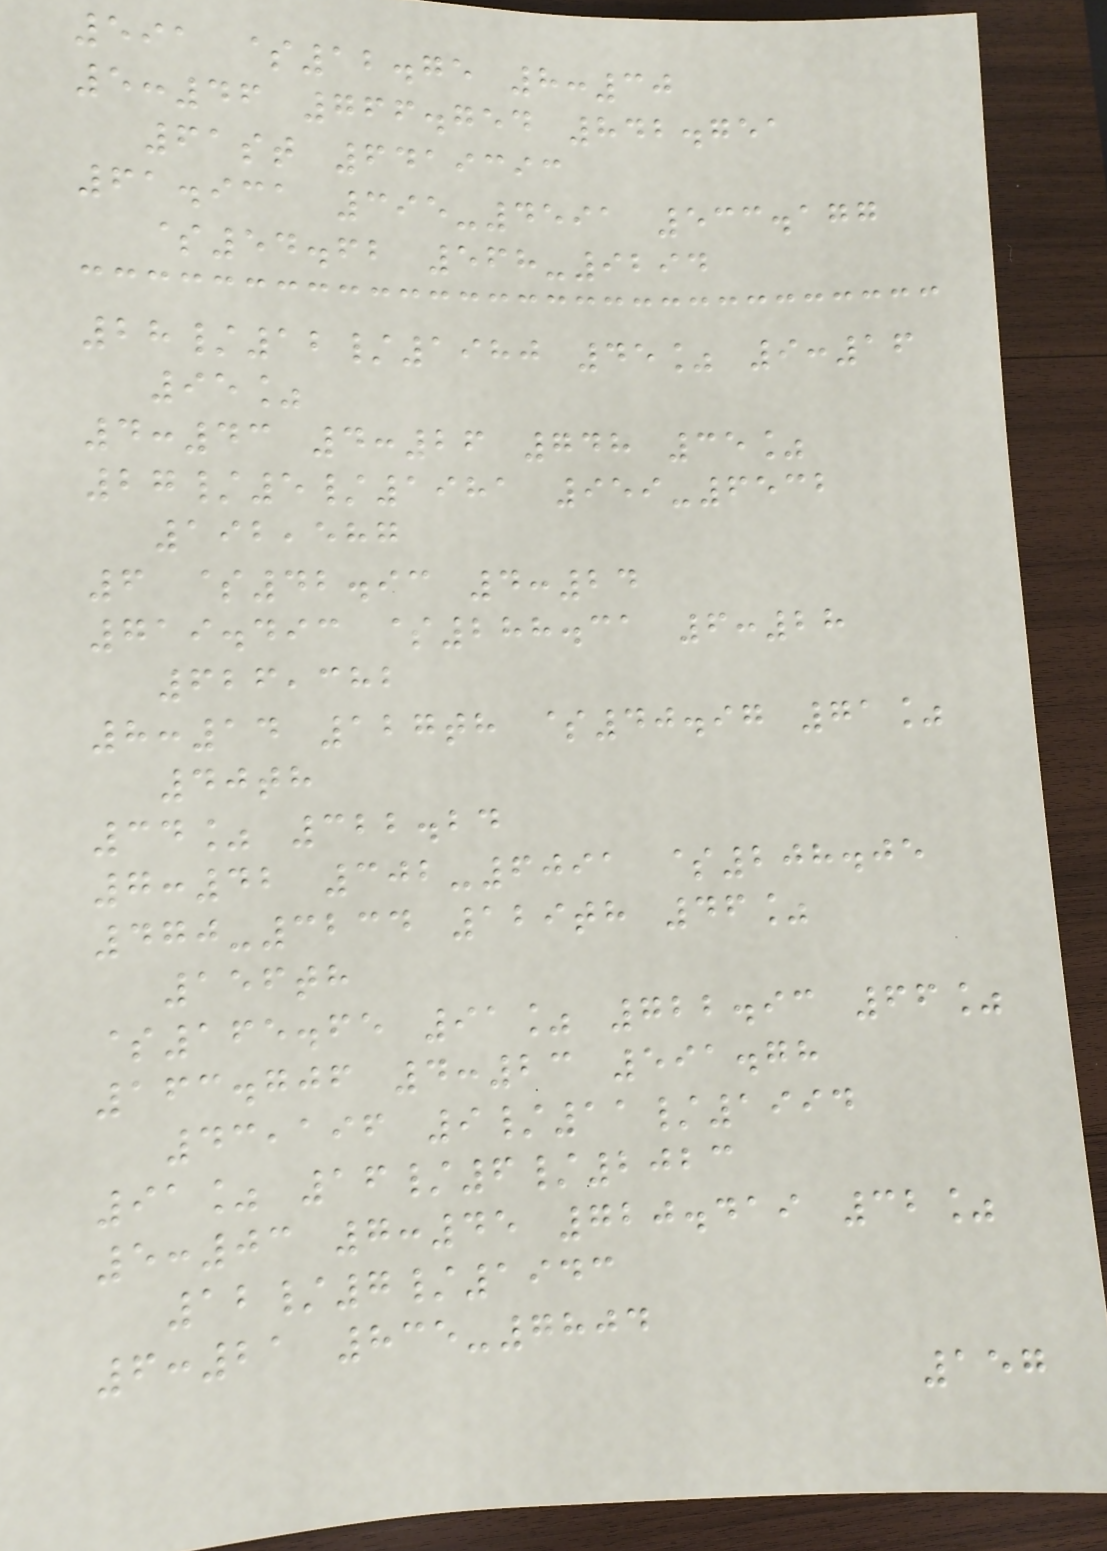591 $12.75 8:30
5:46 766.754 842.751
61st 6419393
61.931 395-4591 533.177
$54.62 568-9294
28/12/1980 45% 9:16
95%
4:43 4:26 748 35%
27/5/1981 959-6532
192,587
6 $42.93 4:24
719.493 $288.31 6:28
626,382
8:14 127th $40.97 71%
40th
34% 322.24
7:42 302-6091 $208.05
470-3234 129th 46%
156th
$165.65 91% 722.93 66%
163.706 4:23 591.78
43,196 9/11/1994
91% 16/6/2023
5:03 7:45 720.419 32%
12/7/1943
6:21 835-7804
157
